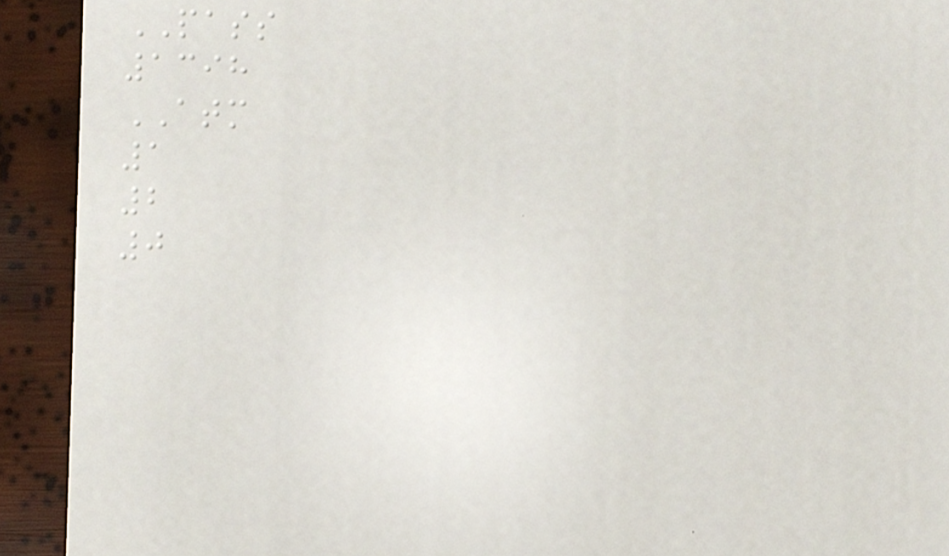PASS
1398
ATM
1
2
0
